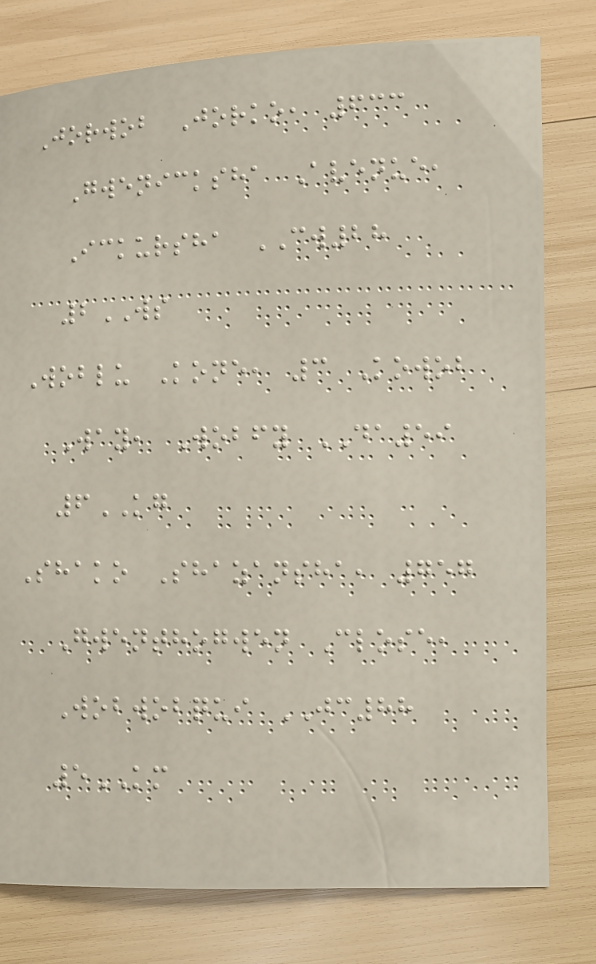Jorwob Jorko, 633
Gwenicksha Avenue,
Ickursha CW28
2WS
Woblu Kone, 3 Kowob
Way, Wobfy DA59
6KG
Shako Shazansha, 757
Gwenthogwen Close,
Wobwobqui JC88
5KM
